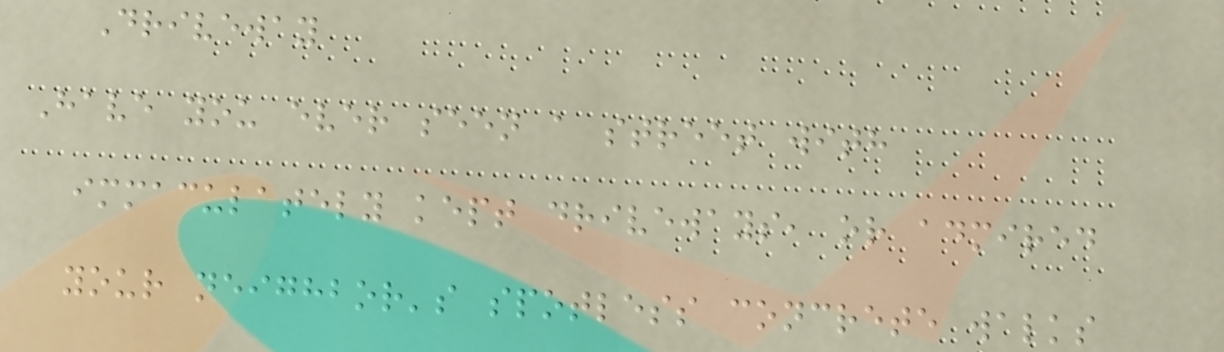Driveway
Have you ever seen a street with
immaculately kept driveways, or admired
your neighbor's spotless concrete walks
